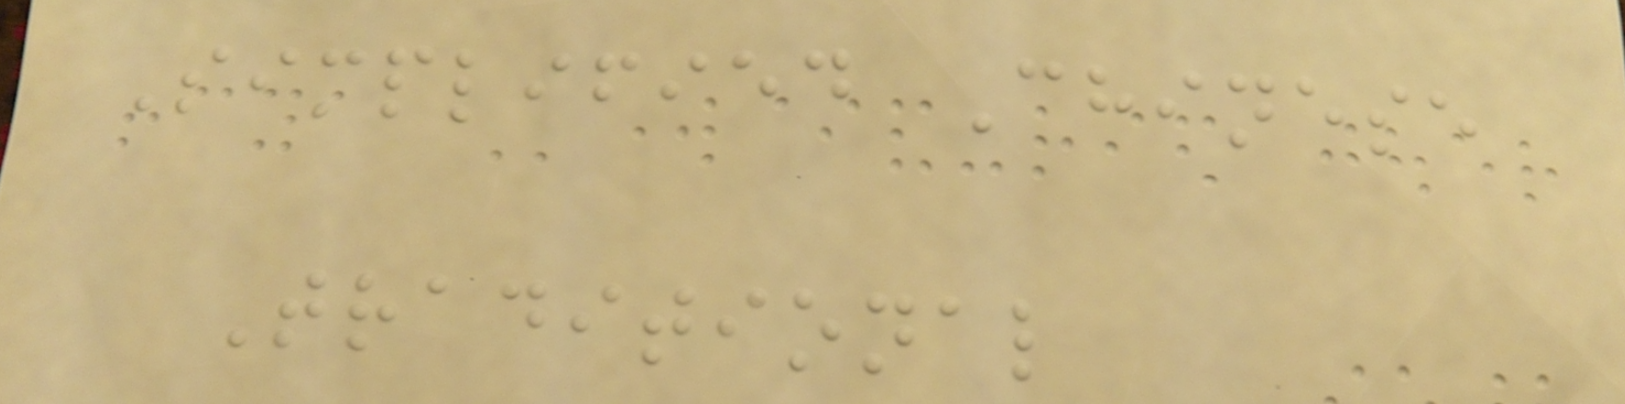Simplified Chinese
Traditional
